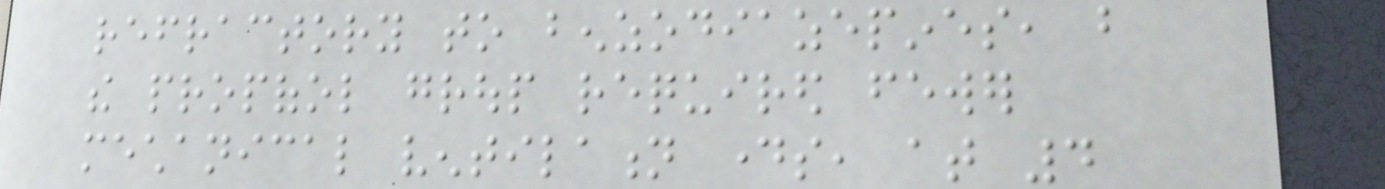refractory to benzodiazepines, but
the propofol group required fewer
mechanical ventilation days, at 4
